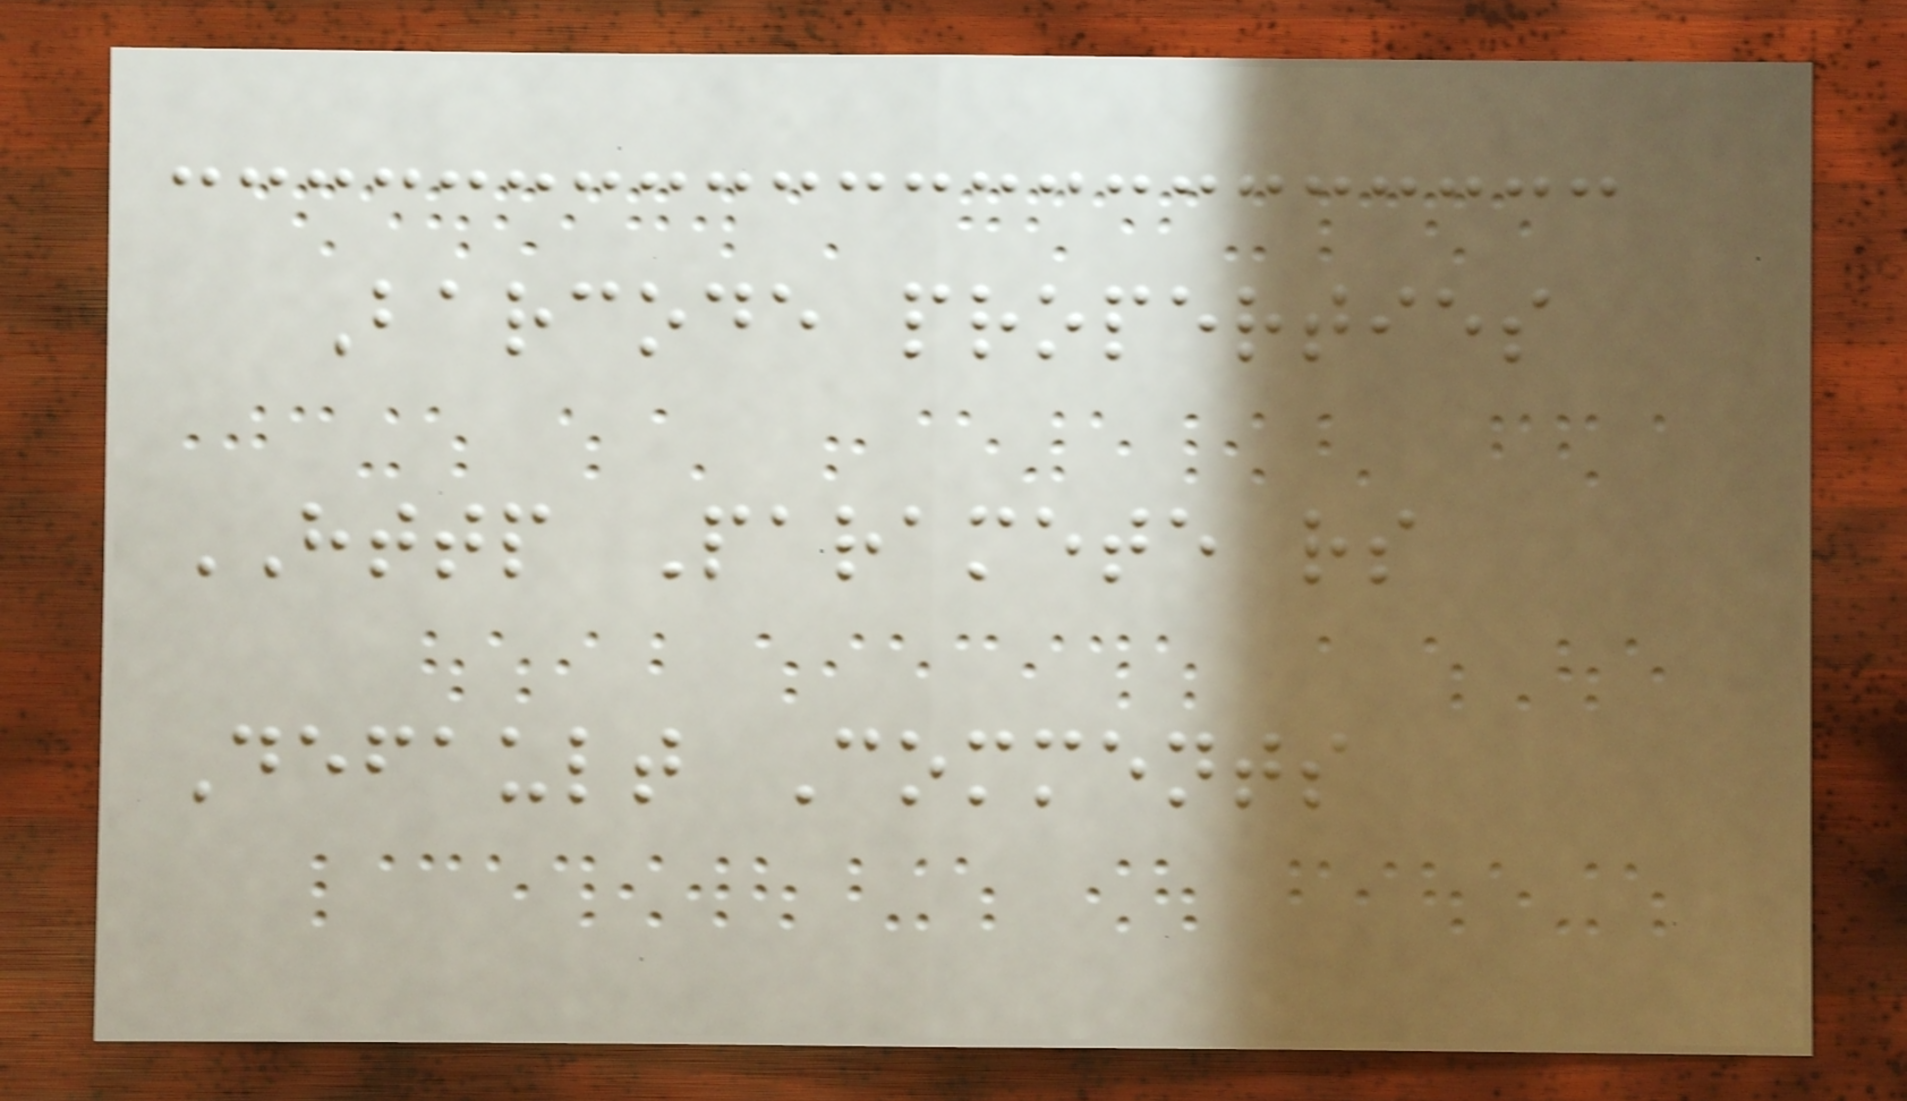Barcode properties
HTTP Paramete rs
Default Comments
